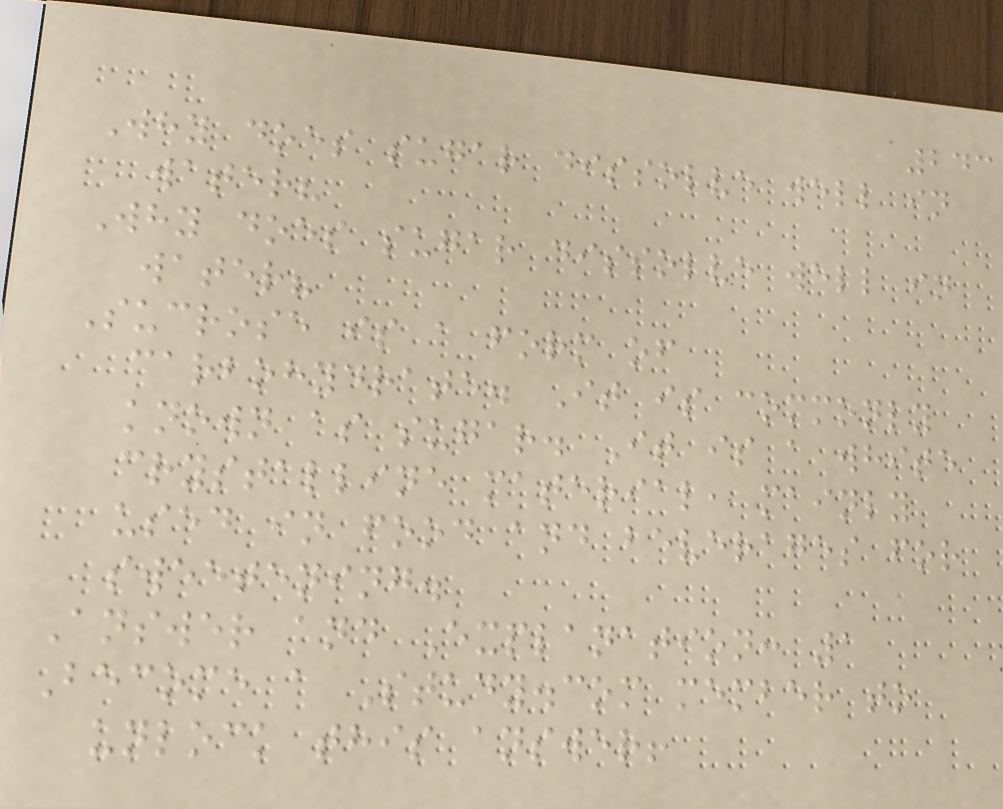243
Why does sugar dissolve well in
water?
Why does sugar dissolve well in
water?
Sucrose is a form of
carbohydrate. It is commonly
known as sugar. It is a white
crystalline material, mainly
used in food and beverages for
sweetening.
Answer and Explanation: 1
Become a Study.com member to
unlock this answer!
